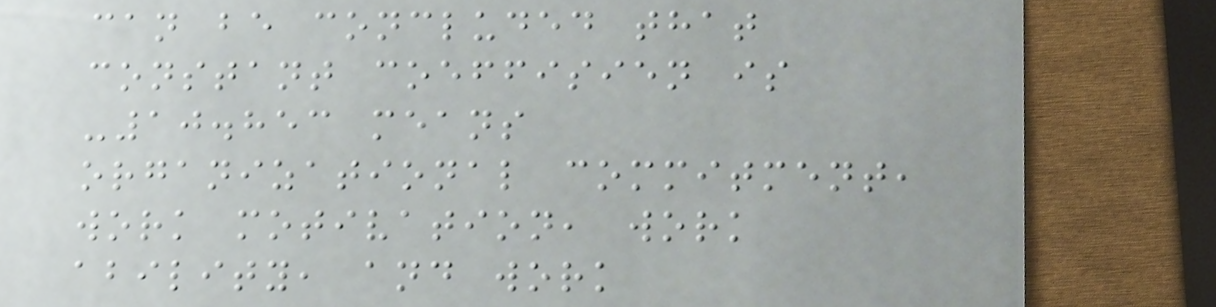can be concluded that
constant coeffisien is
-10.853 means
organizational commitment,
work motivation, work
ability, and work
